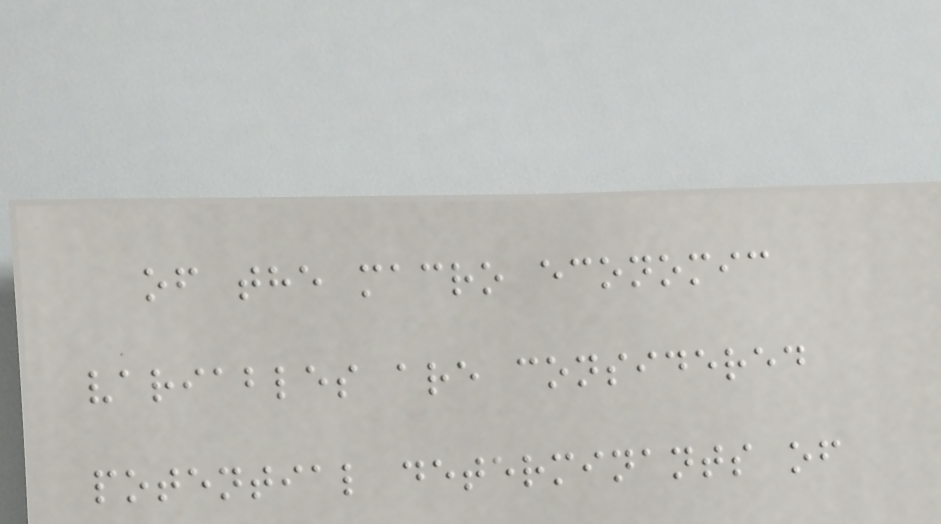of the macro economic
variables are considered
potential determinants of
